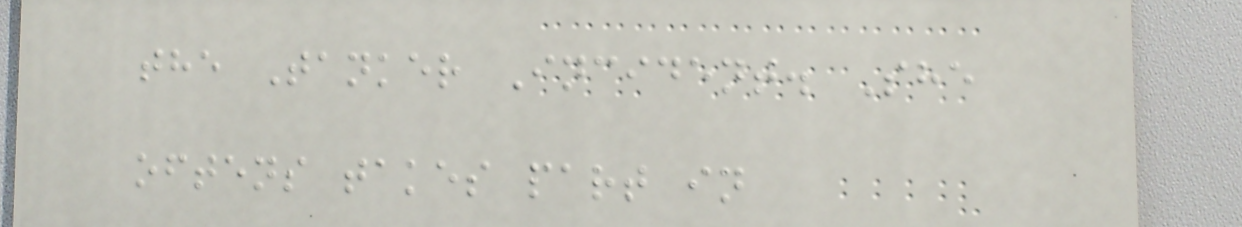the Tanker Incident. She
oftens takes part in
